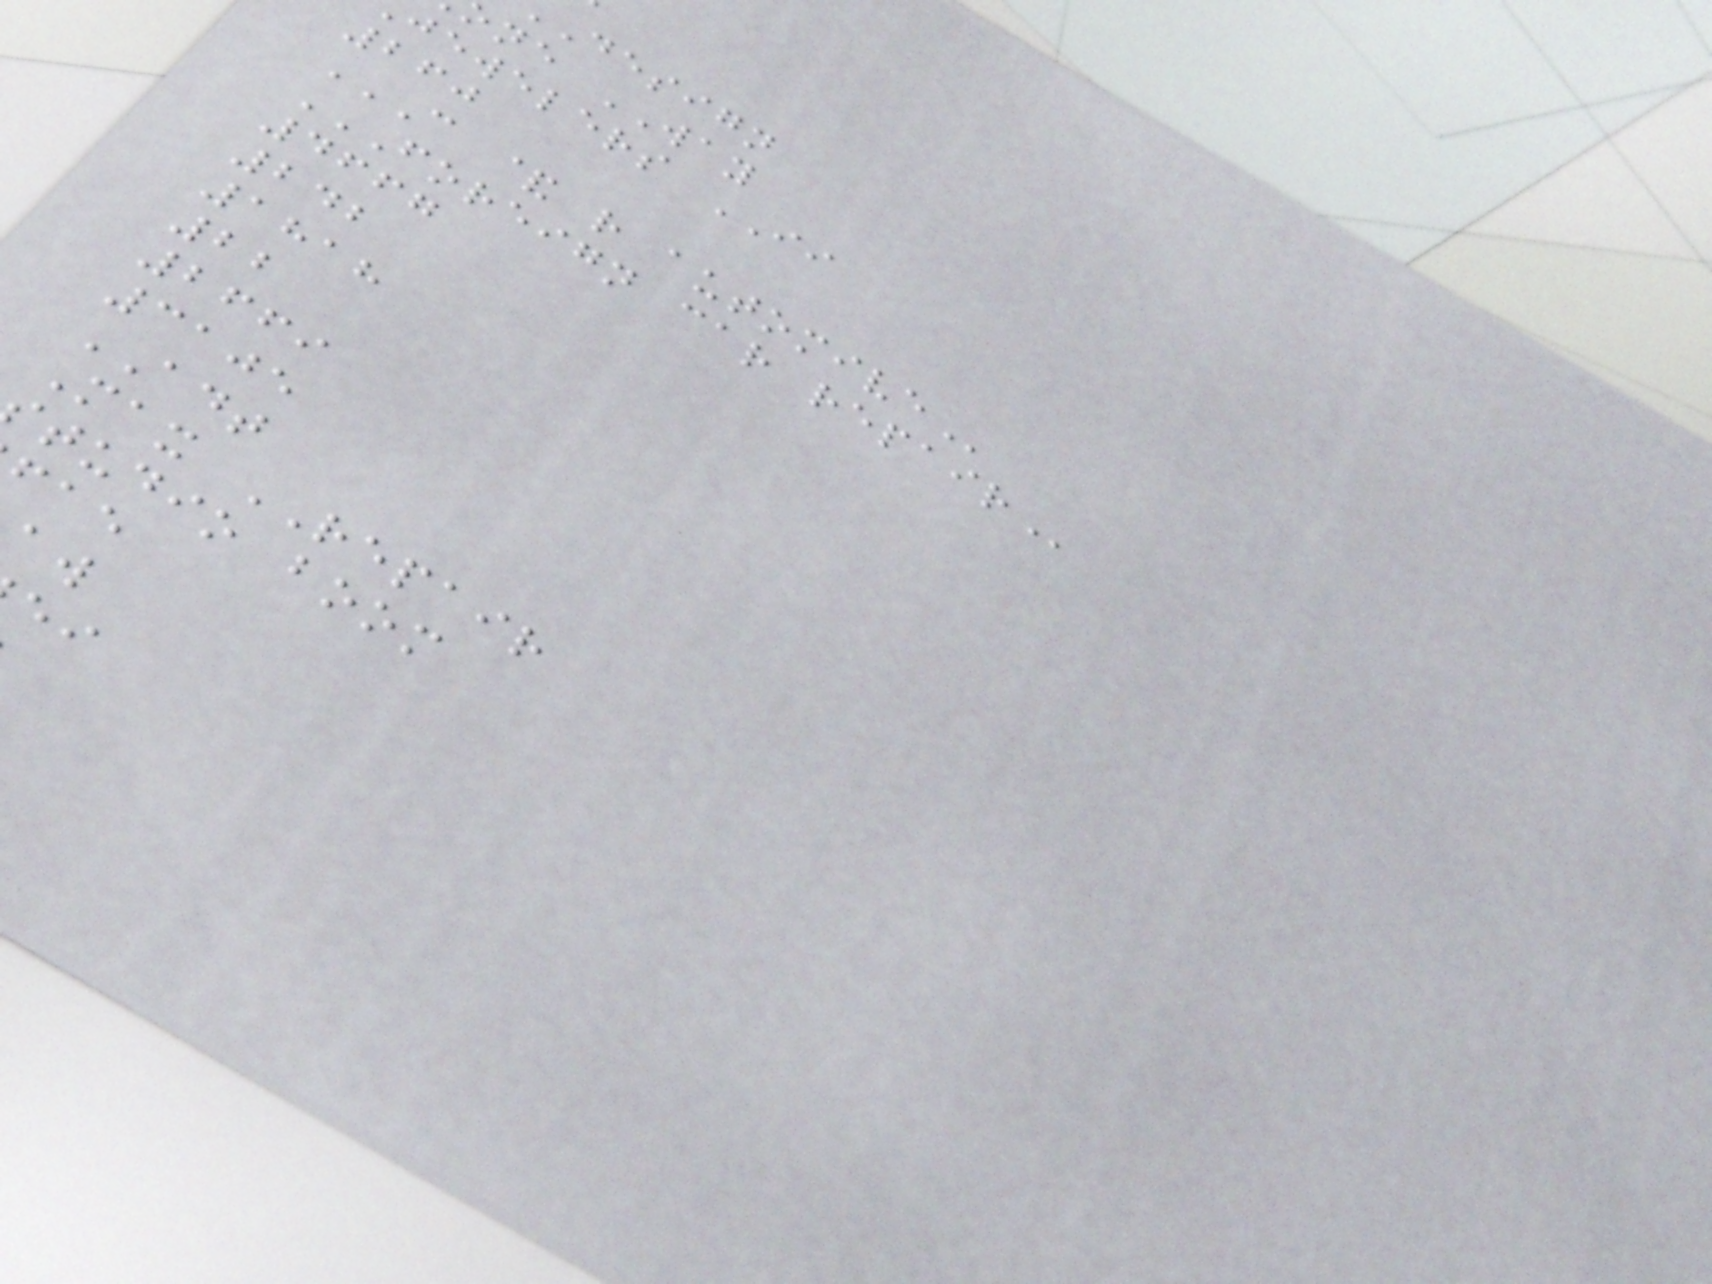design
one WAY
jewelers II
260
C & R AUTOMIVE
FOREIGN CAR REPAIR
4667
242
1818
22
2669
3105
ADT
Max REPAIR
tudio boom
